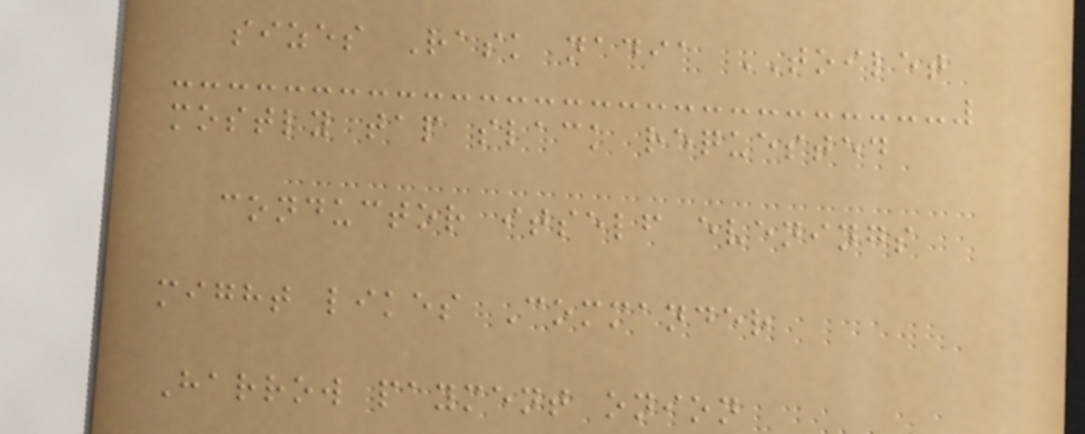sizes Rask nadia TOILET
mostly tap slack requested
conductor itself evenings
might likes Commander
Harrow payment onion
